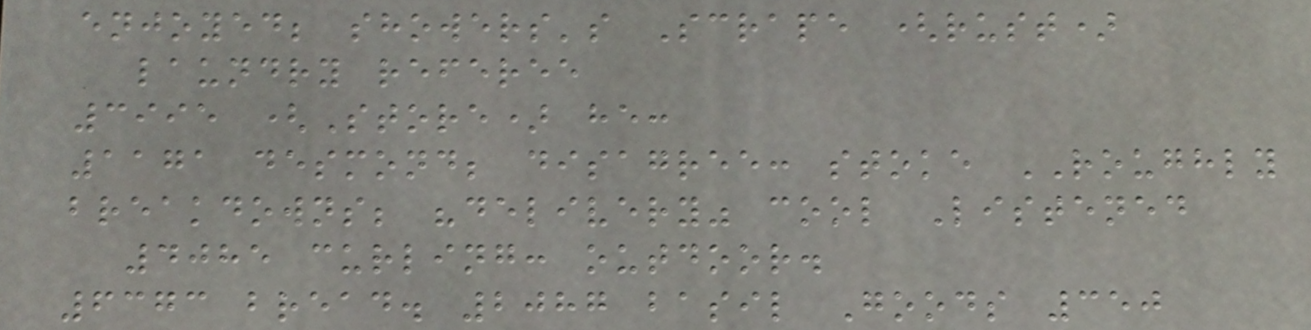enjoyed; showers's Scrape (rust)
laundry referee
3995 (Store) he:
1171 desmond; disagree: stoke ROUGHLY
breakdowns; "delivery" cool Listened
4085 curling: outdoor.
6373 bread. 2087 basil Goods 350
